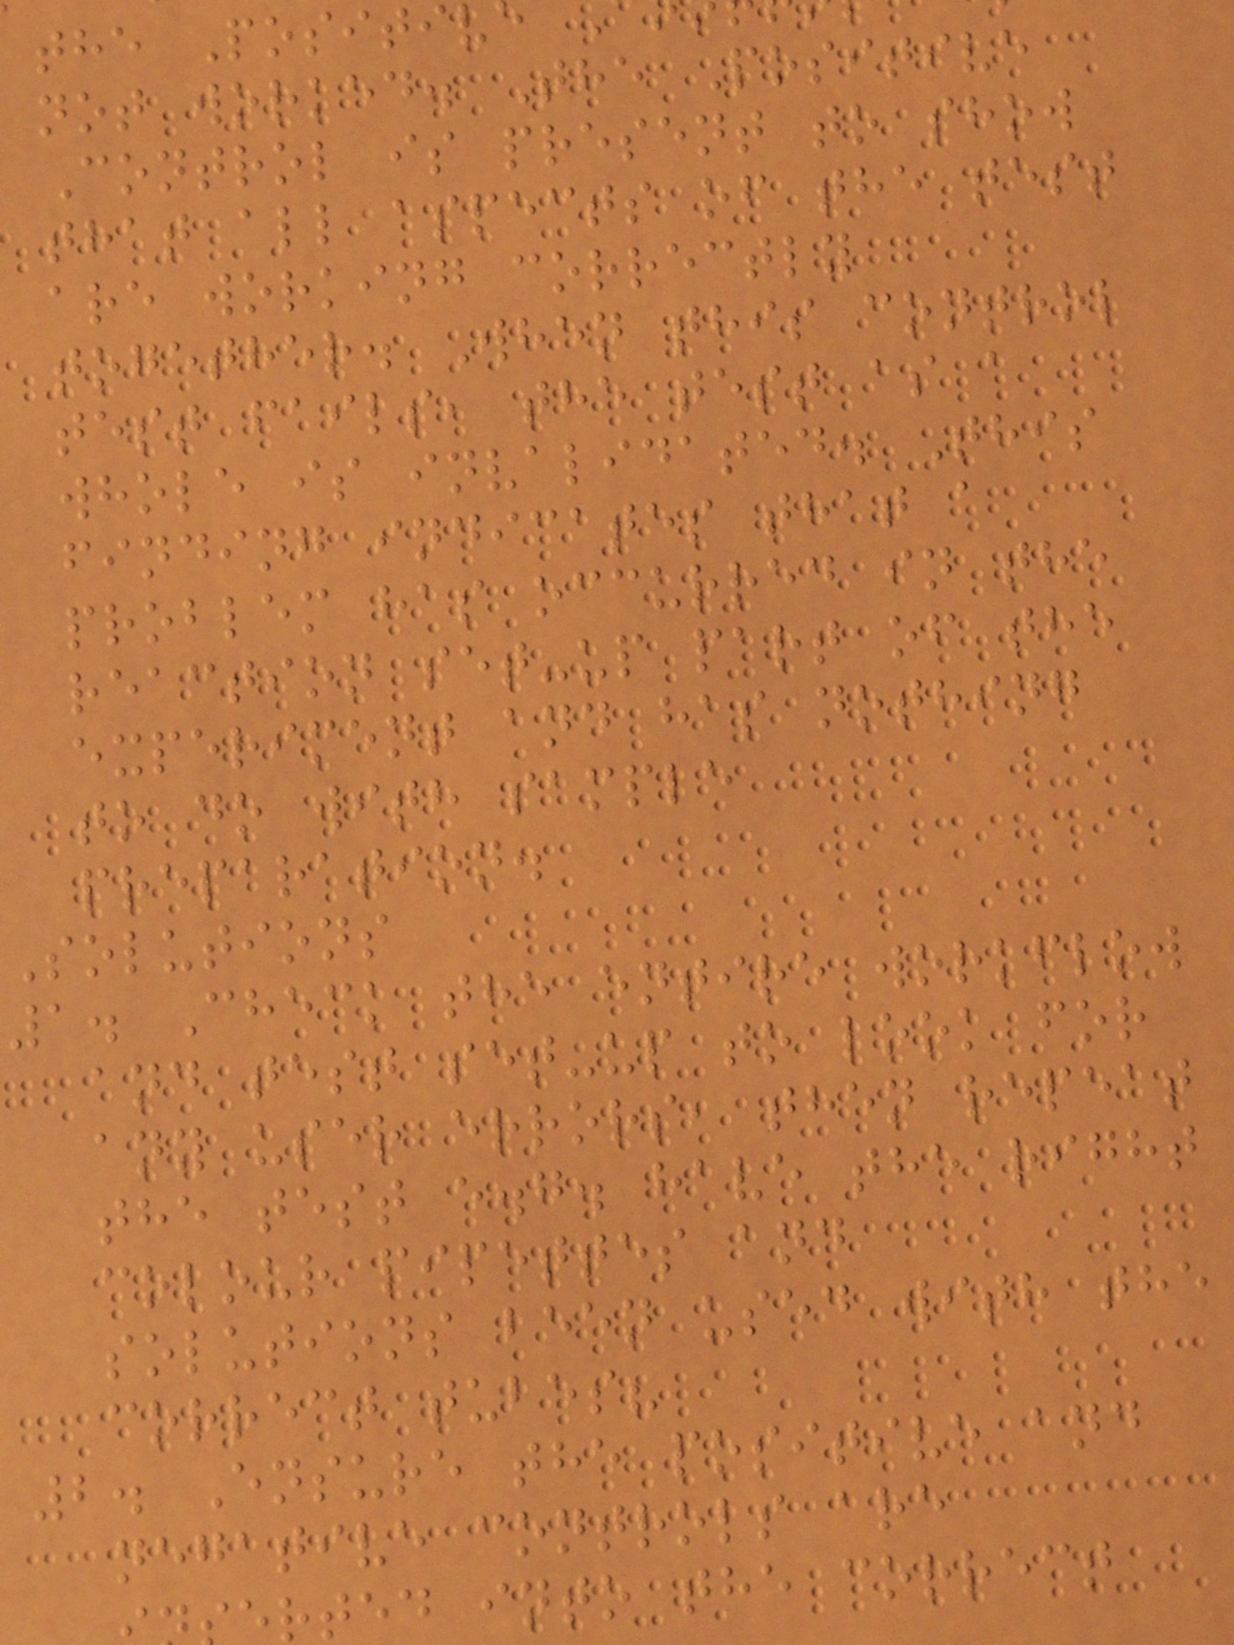the Positiv
not worked. The Positive
Control is present to show
that all aspects of the test
are working correctly
together. When this control
test fails, the test as a
whole is invalidated. This
finding indicates that a
problem has occurred in the
reaction set-up part of the
experiment and has nothing
to do with sample
preparation.
Solutions
1. Check the entire workflow
and test set-up to look for
any user errors, then repeat
the test e.g. have the right
colour pipettes and
solutions been used with the
correct tubes?
2. Ensure the positive and
negative controls are
rted into the correct
